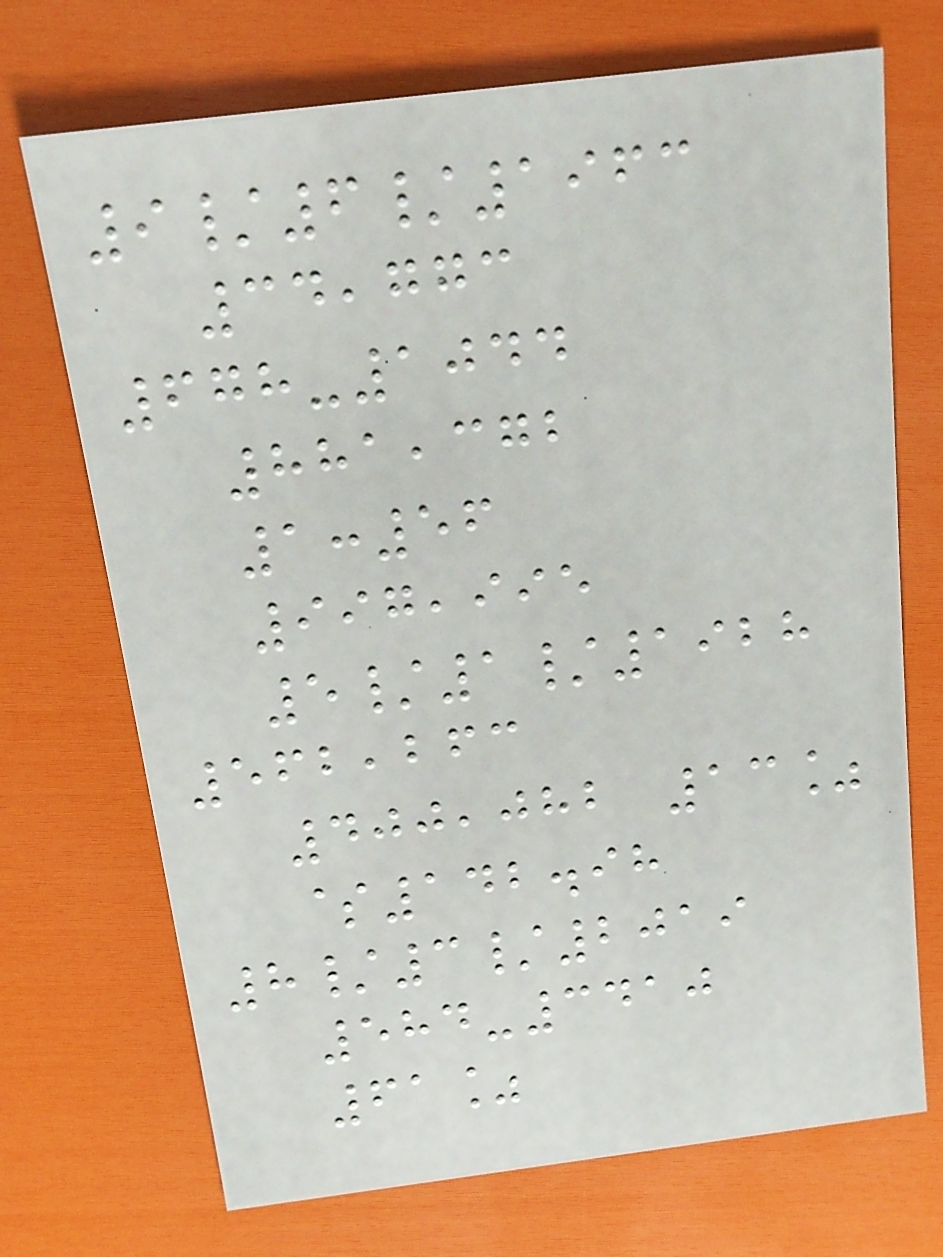9/6/1963
34,773
678-1044
881,372
1:56
997,995
5/1/1928
562,263
400,082 13%
$142.98
8/3/2019
584-3410
61%
